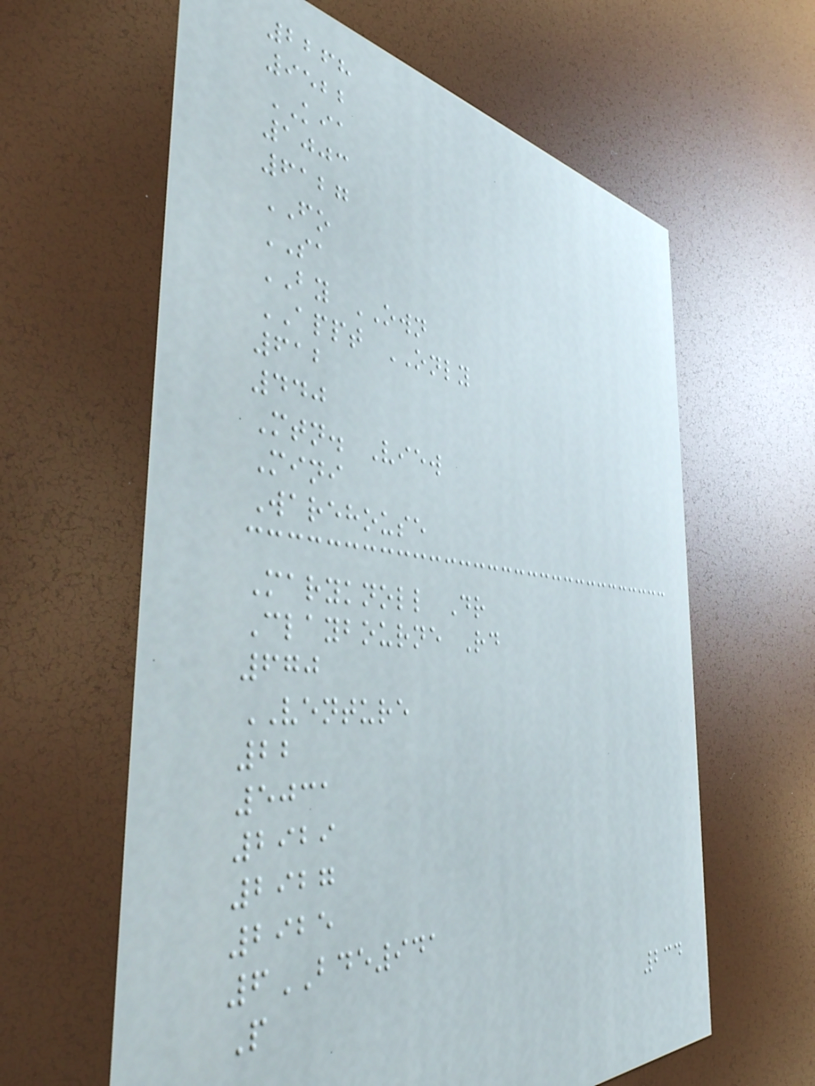2268
9522
KIA
1003
6127
FO
SA
BY OWN
APPT ONLY
612
440
Mtn. View
Mini
Warehouse
Maryknoll Dr
Claybourne Rd
670
VENTURE
22
5031
2929
2927
2925
6BDE941
P
234
